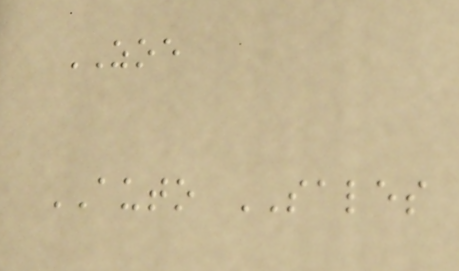ZOE
AUTO SALES
